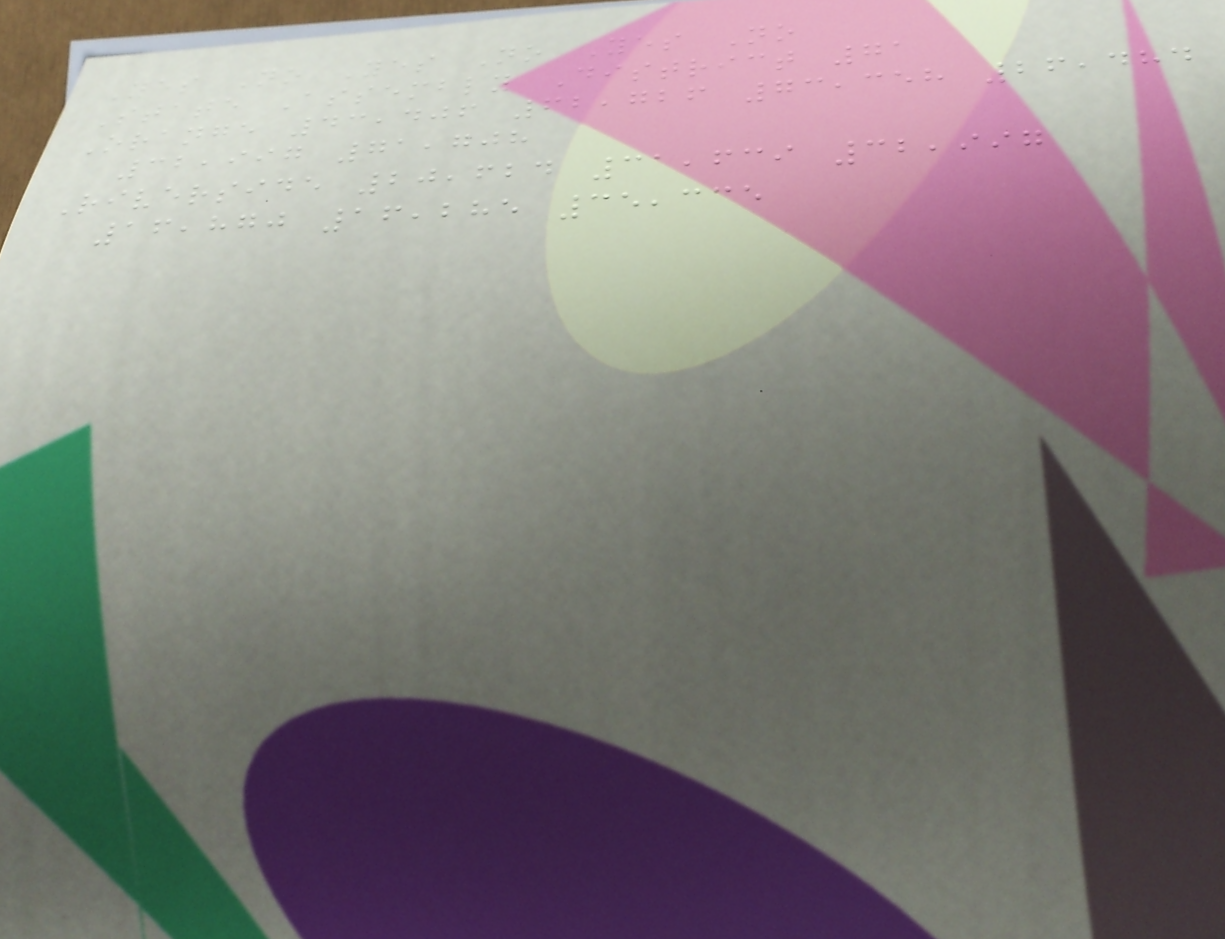Yes No Yes No Yes No
State Assembly District 71
Orange 43,406 62,726 73,358 26,484
32,997 71,708
Riverside 20,624 31,639 32,997
16,870 16,285 35,335
